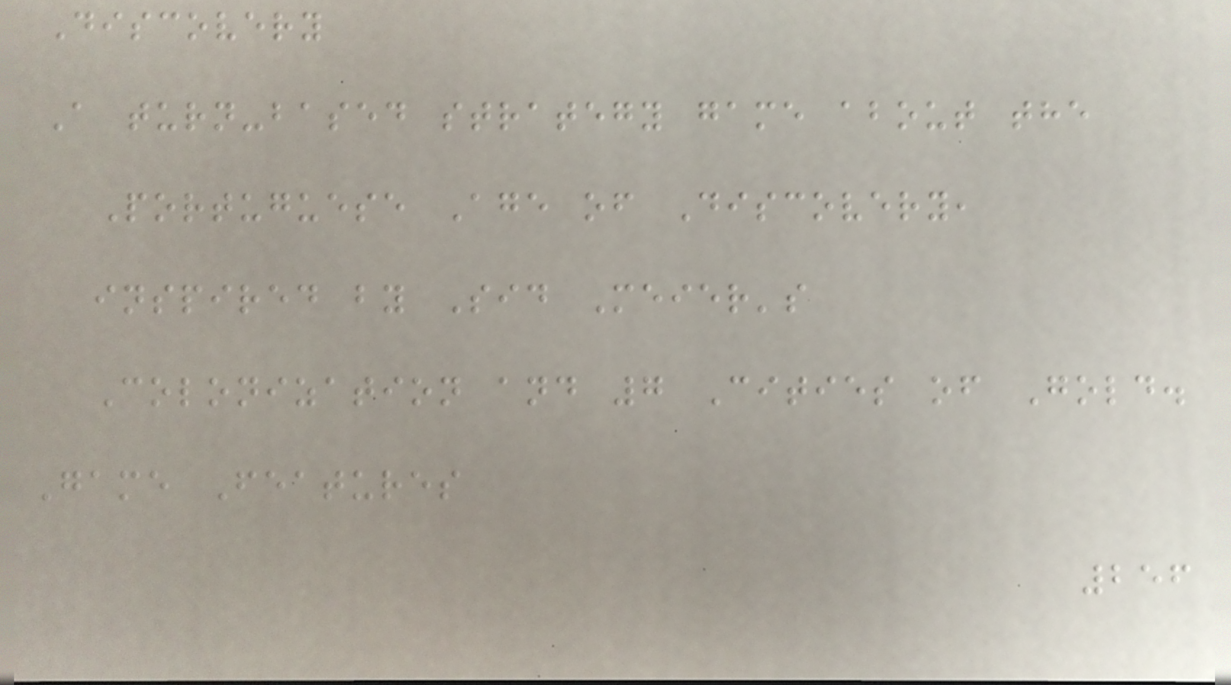Discovery
A turn-based strategy game about the
Portuguese Age of Discovery,
inspired by Sid Meier's
Colonization and 7 Cities of Gold.
Game Features
256
